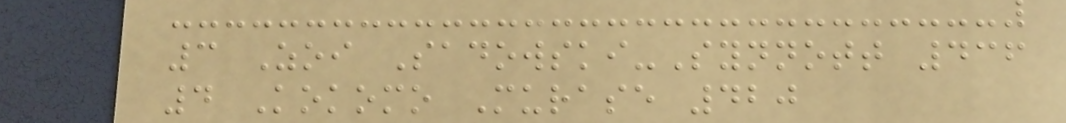3 Zoi Sadowski-Synnott 436
4 Kokomo Murase 420
